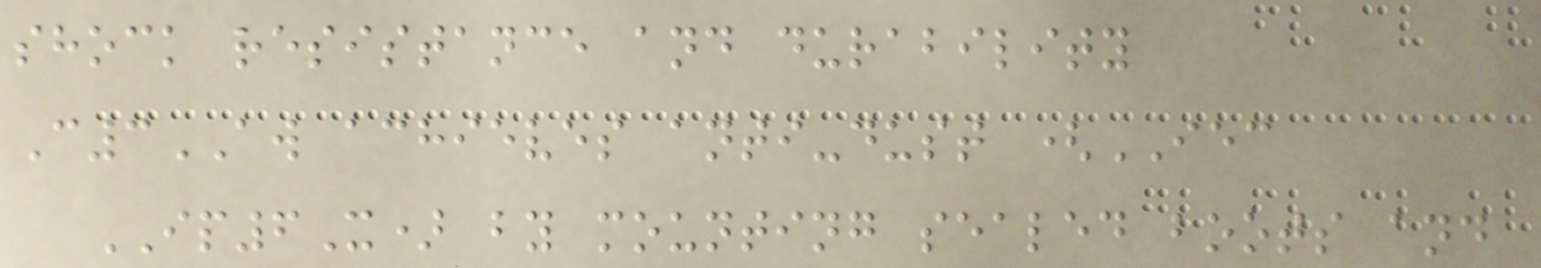shock resistance and durability
C3AW achieves anti-dust (IEC
IP6X) by mounting sealed boots and
